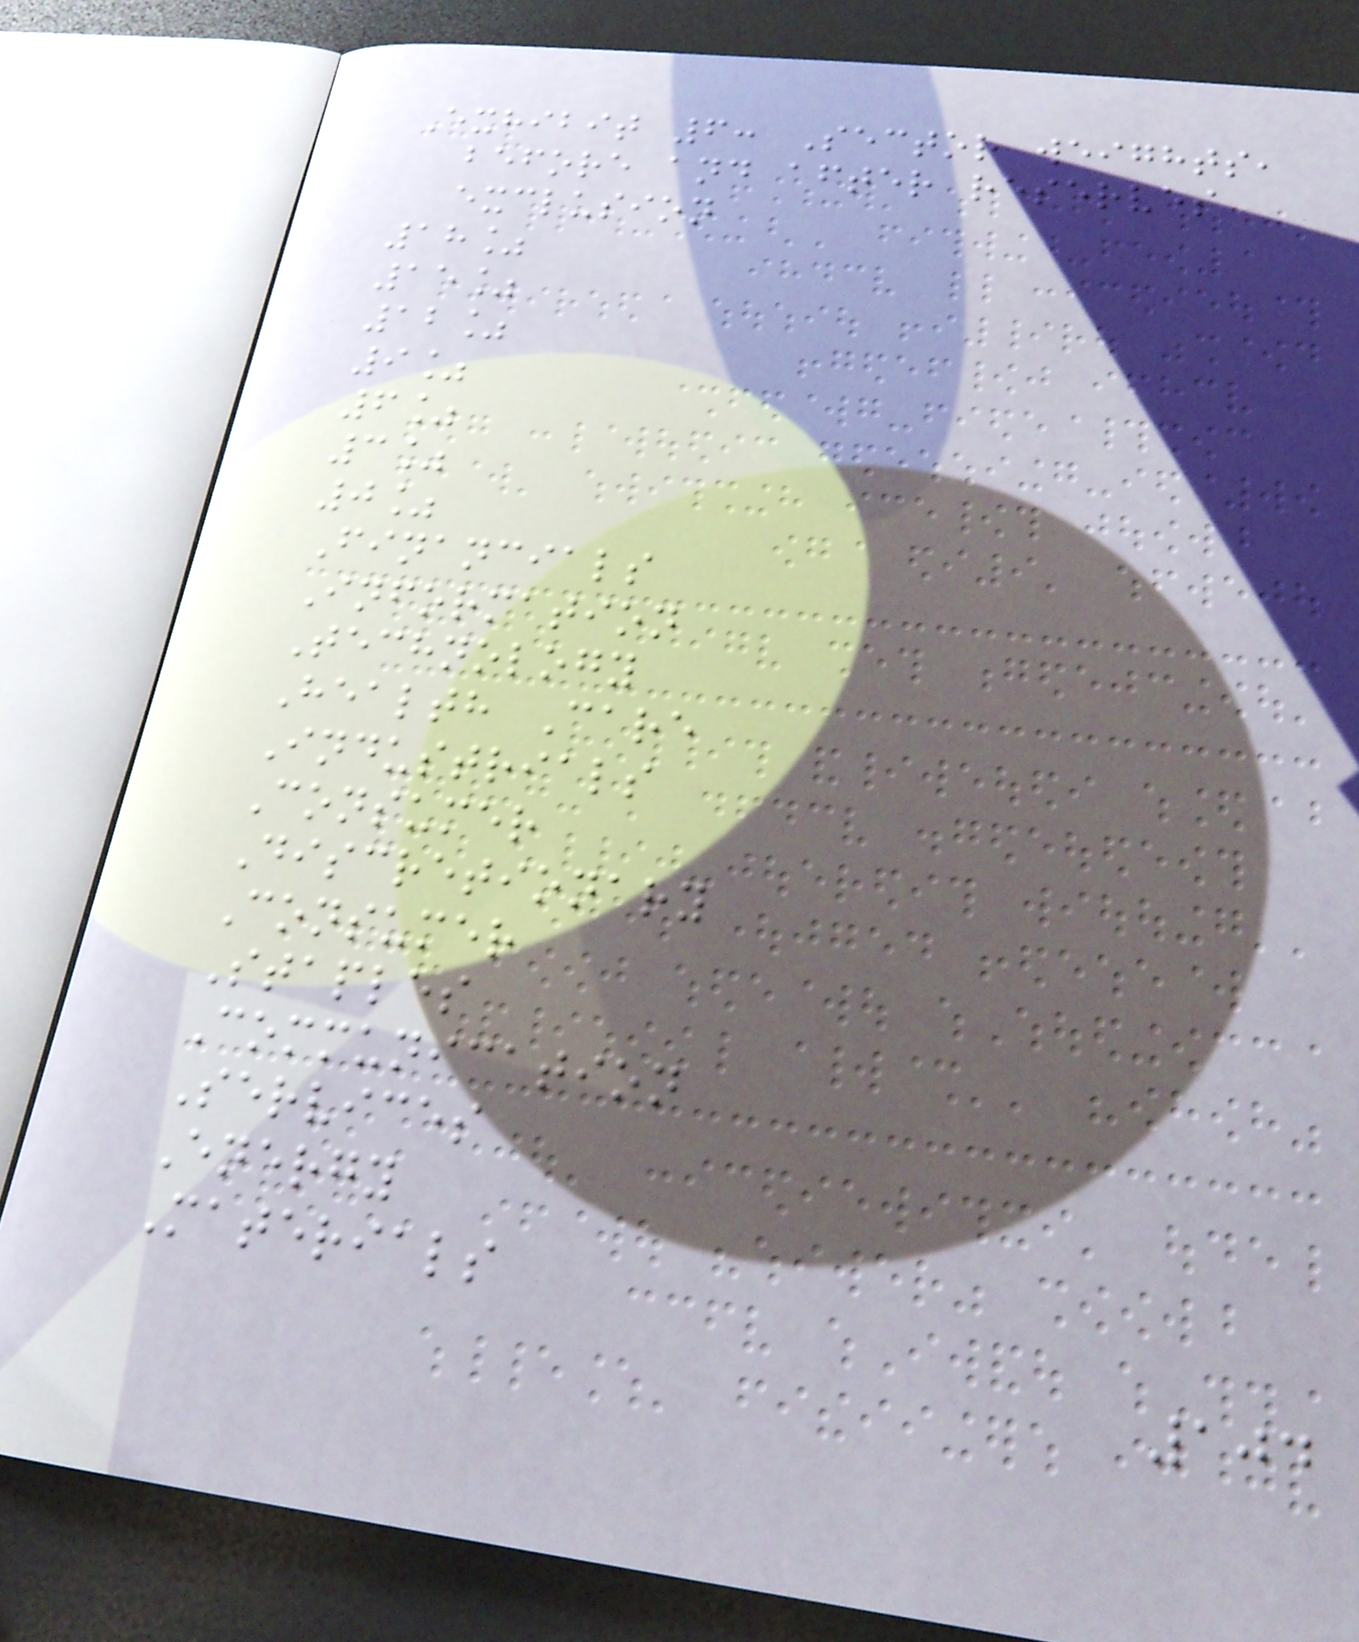Exhibit 6: Sector weights,
before and after reserves
exclusion
18%
15%
12%
9%
6%
3%
0%
Financials
Information
Technology
Health Care
Industrials
Consumer
Discretionary
Consumer
Staples
Communication
Services
Energy
Materials
104
